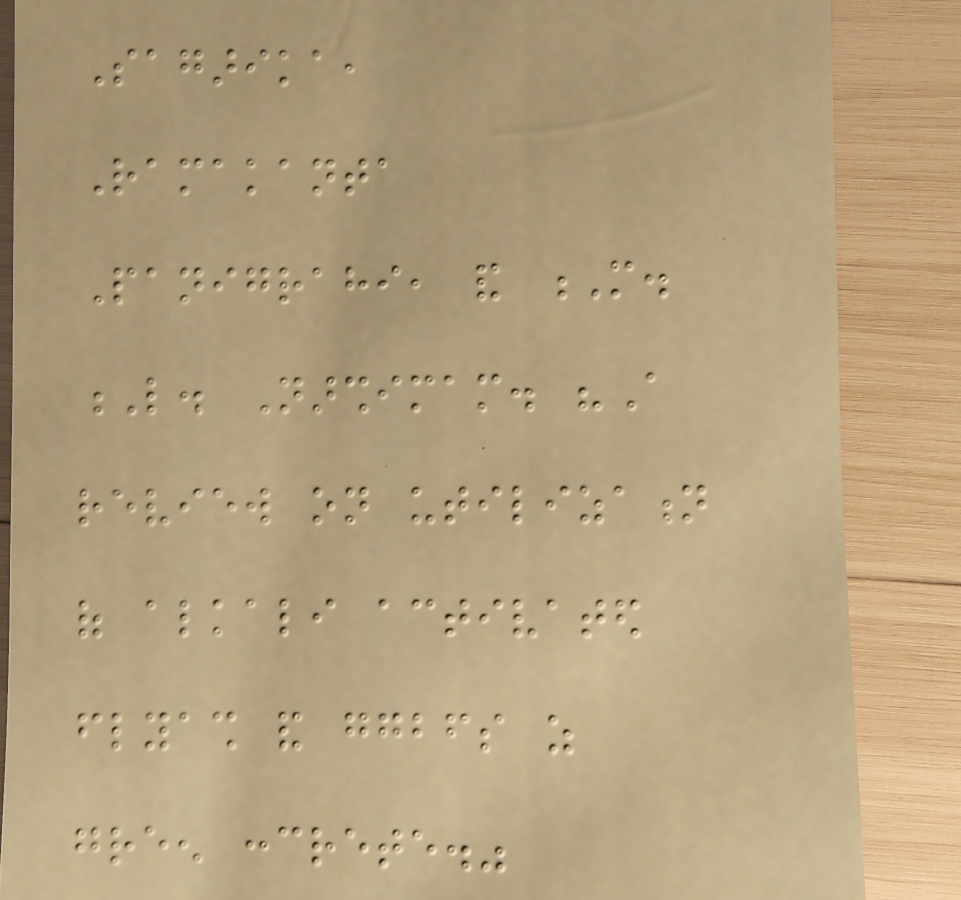Sagarika,
Ramakanta
Panigrahi, and M.
L. Narshimam. "A
review on utilization
of alkali activated
flyash and ggbfs as
green concrete."
